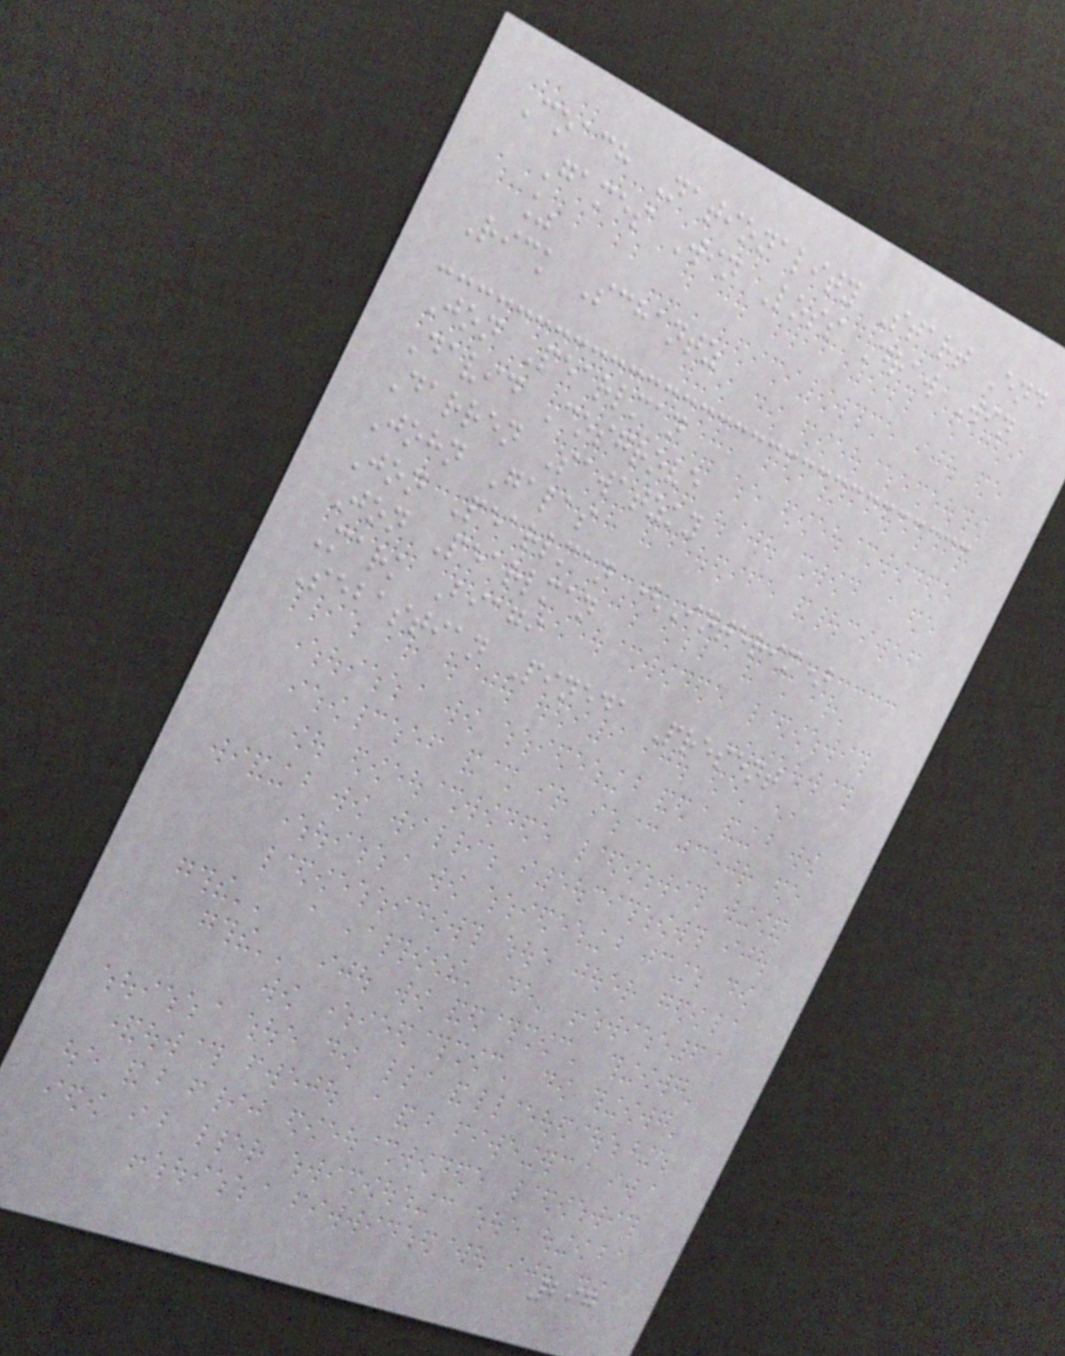Coach Nationality Start End
Games Win Loss Draw Win
%
Rick Schantz
Jon Pearlman
David Cosgrove
Darren Sawatzky
John Galas
Jon Pearlman (Interim)
Jon Pearlman
Mark Biagi
Sebastian Pineda Present
297
